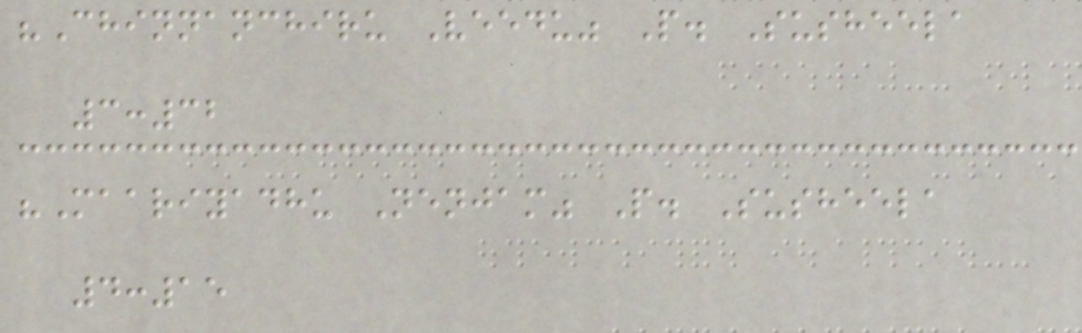"Chinnanchiru Veedu" P. Susheela
3:32
"Maariyadhu Nenjam" P. Susheela
4:15
